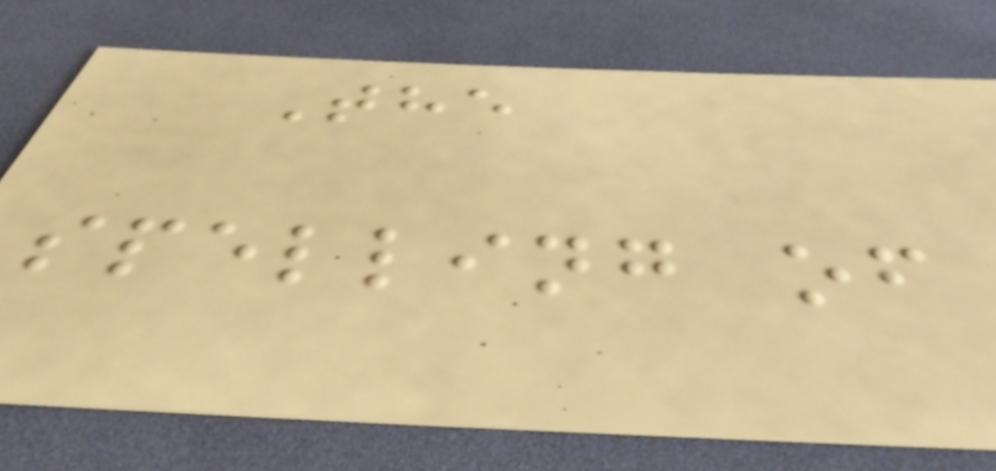The
spelling of
